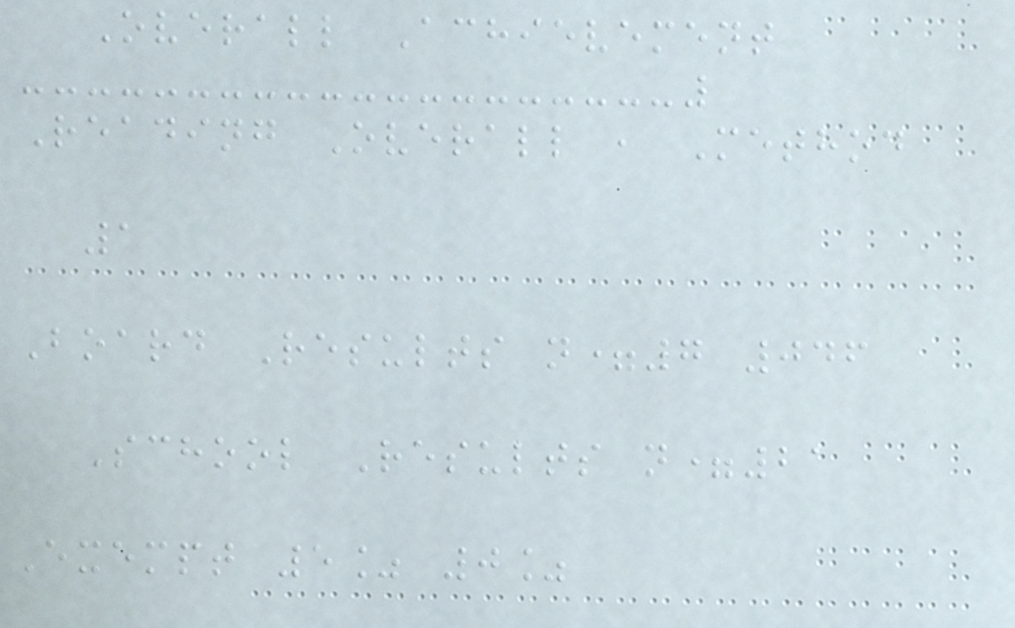Overall Achievement
Reading Overall , Method
1
Board Results n=7 046
School Results n=21
Exempt 5% 0%
